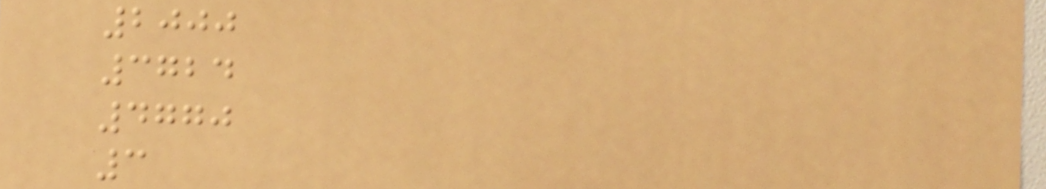2000
3724
4770
3
